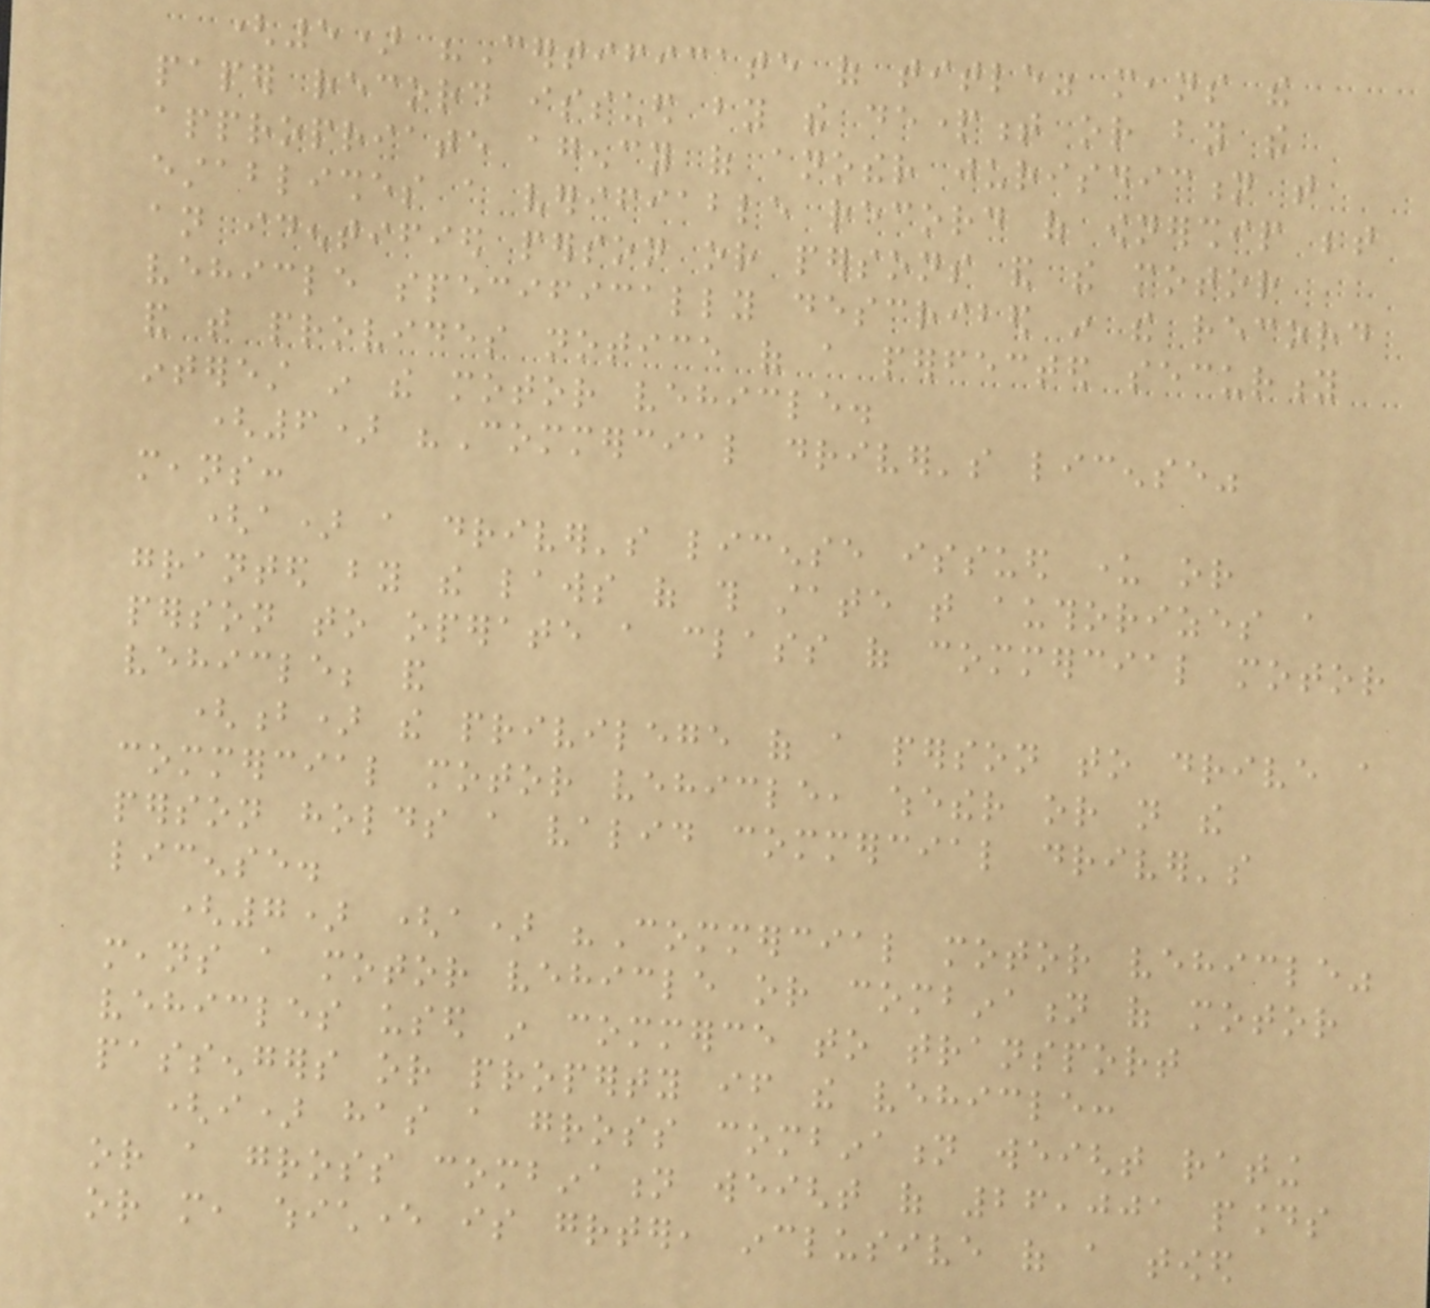(5) "Certificate of title" means the
paper record issued by the department or by the
appropriate agency of another jurisdiction that
establishes a verifiable record of ownership between
an identified person or persons and the motor
vehicle specifically described in the record
and that provides notice of a perfected security
interest in the motor vehicle.
(6) "Commercial driver's license"
means:
(a) a driver's license issued under or
granted by the laws of this state that authorizes a
person to operate a class of commercial motor
vehicle; and
(b) the privilege of a person to drive a
commercial motor vehicle, whether or not the
person holds a valid commercial driver's
license.
(7) (a) "Commercial motor vehicle"
means a motor vehicle or combination of motor
vehicles used in commerce to transport
passengers or property if the vehicle:
(i) has a gross combination weight rating
or a gross combination weight of 26,001 pounds
or more, whichever is greater, inclusive of a towed
